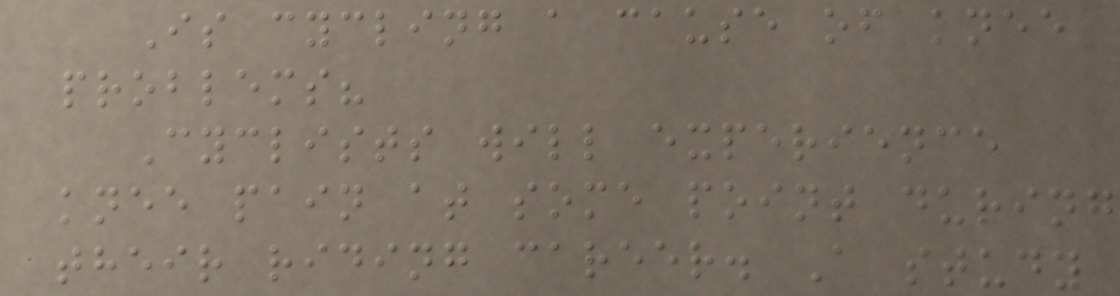Is cycling a cause of knee
problems?
Cyclists will experience
knee pain at some point during
their riding career. A study
